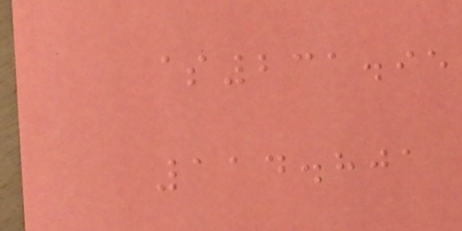$231.95
114.801
